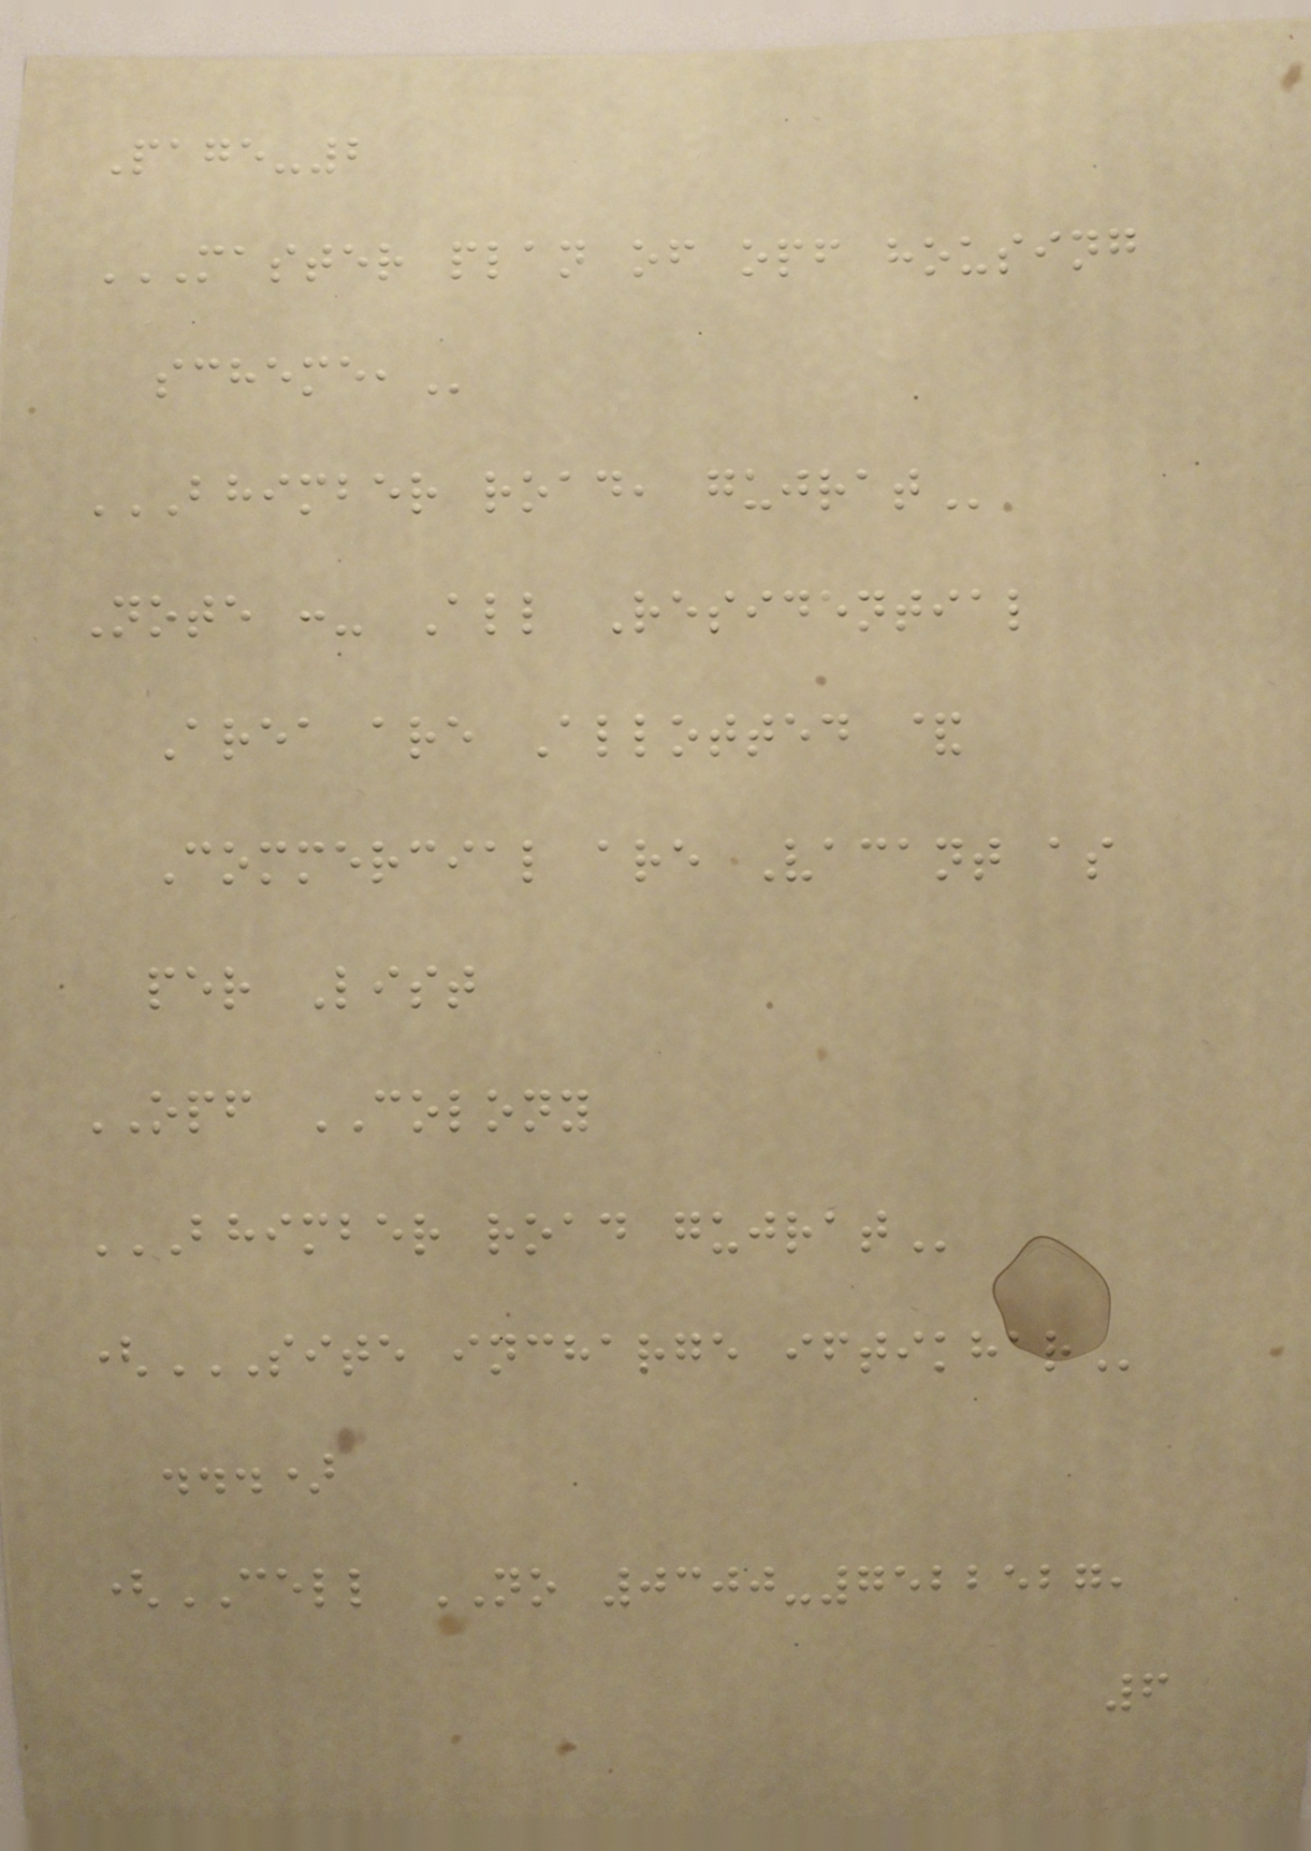Page-2
MASTER PLAN OF OPF HOUSING
SCHEME,
BHIMBER ROAD, GUJRAT
Note :- All Residential
Area are Allotted &
Commercial are Vacant as
per List
OPF COLONY
BHIMBER ROAD GUJRAT
(SITE INCHARGE IFTIKHAR
...)
(CELL NO 0300-7522527,
6
